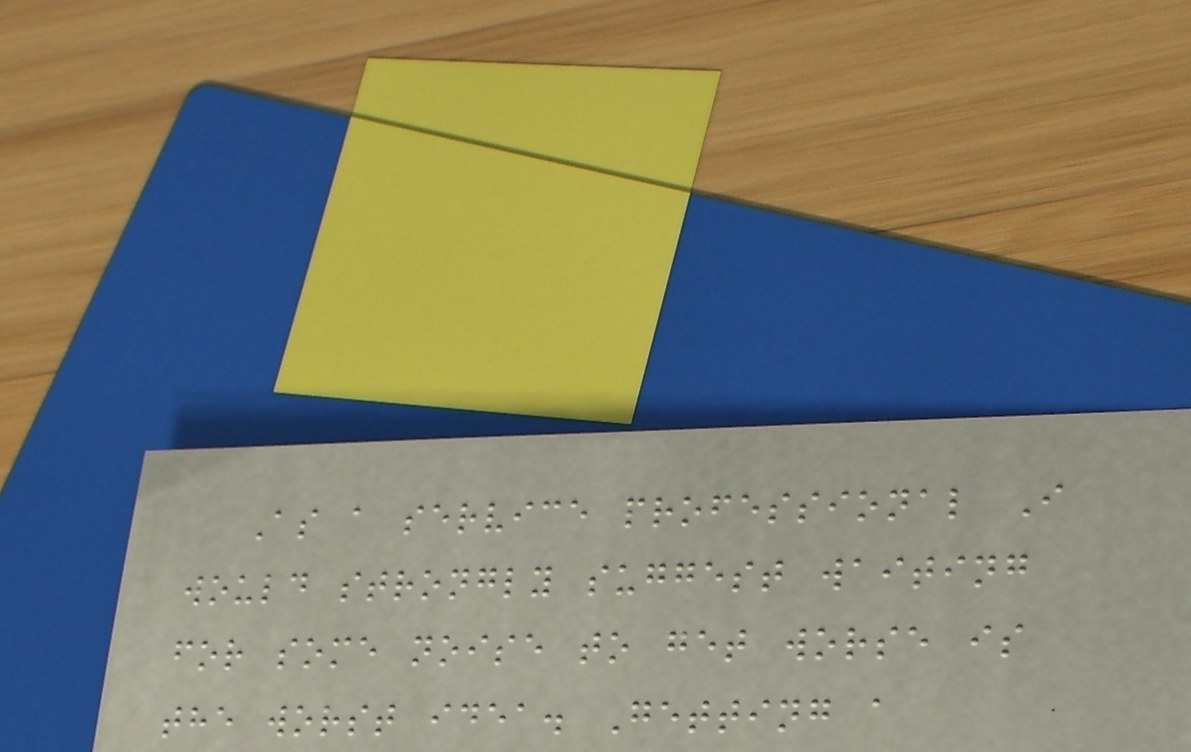As a service professional I
would strongly suggest waiting
for some noise to get worse is
the worst idea. Getting a
